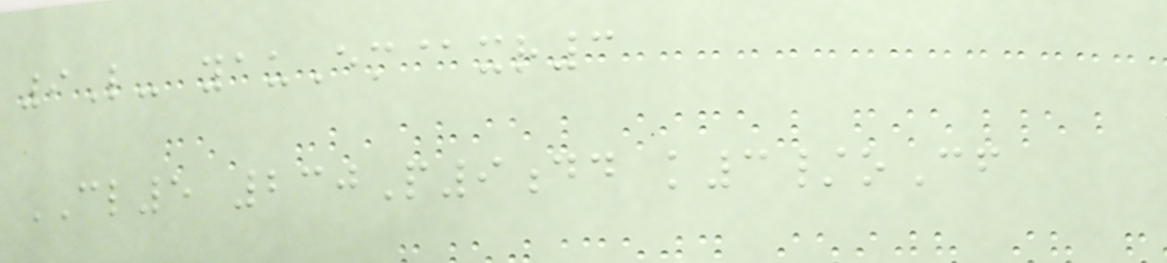9L- yauEm@xr3
CL5 230P9dd k3/oCf
